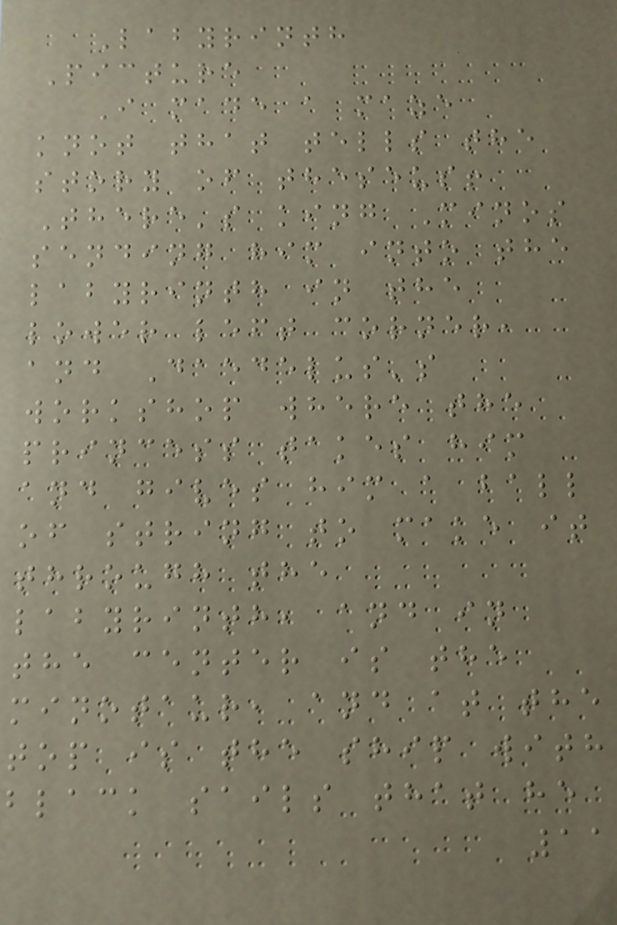Labyrinth
Picture
I made a maze
knot that tells the
story of theseus!
There's king Minos
sending him into the
labyrinth in the
lower left corner,
and Daedelus's
workshop where the
princess takes him
and gives him a ball
of string to make it
through the
labyrinth, and in
the center is the
minotaur, and at the
top is the ship with
black sails that he
11
